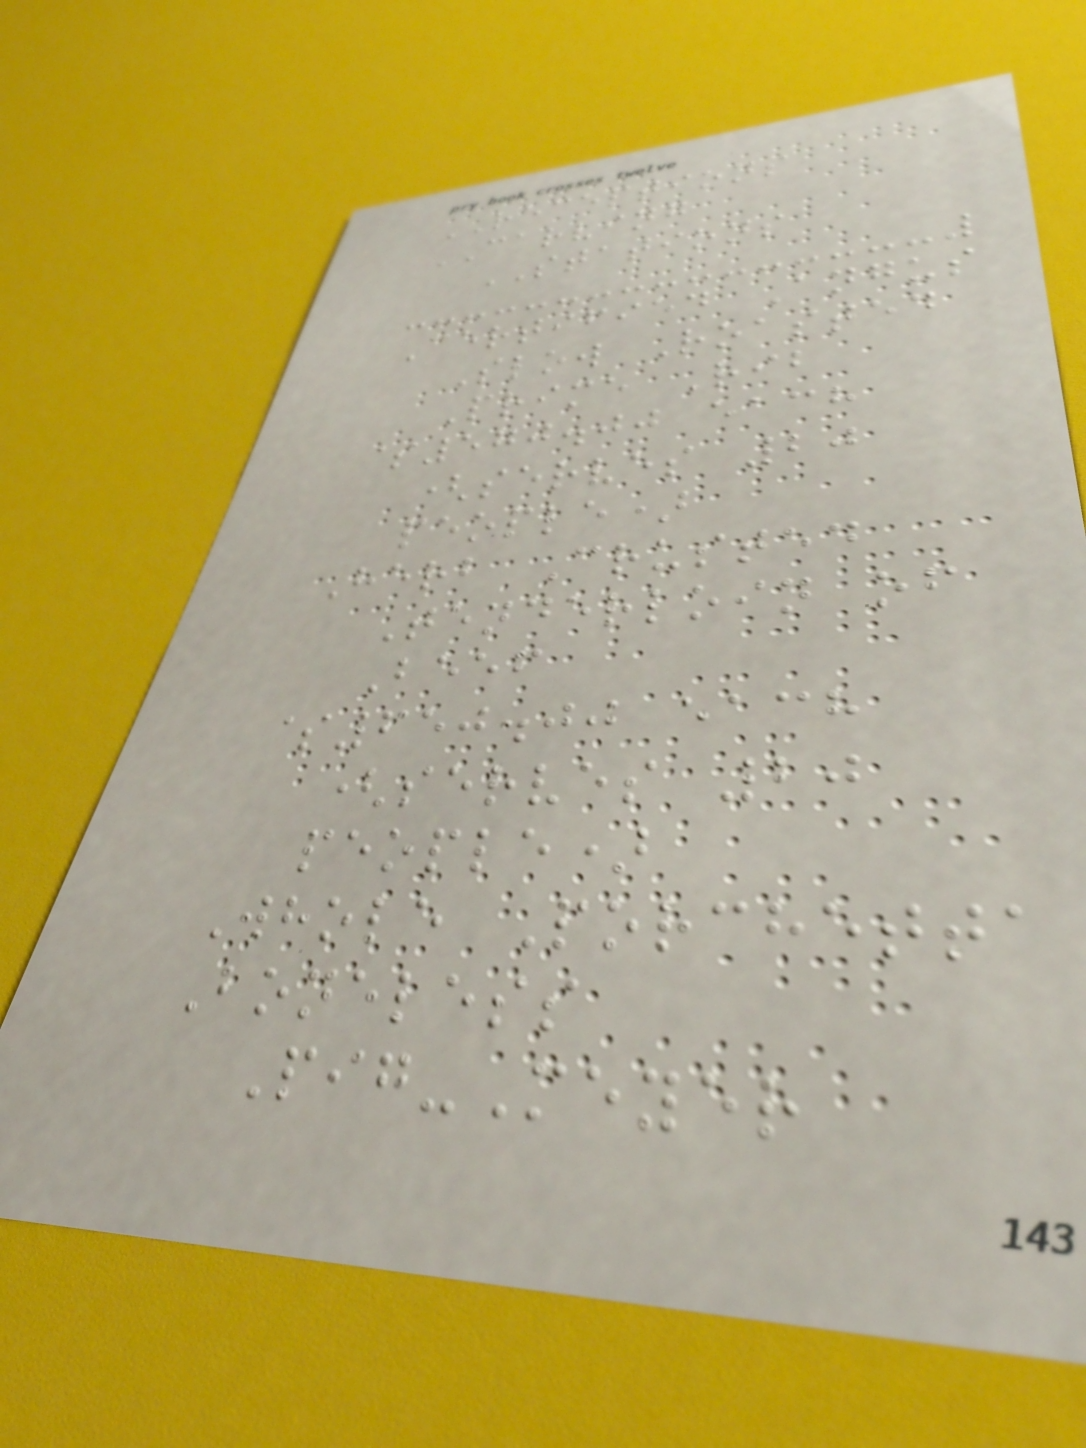RECEPTIONS
CARVING
STATIONS
Certified Angus
Slow Roasted
Prime Rib
$570.00 each
(serves 20
people)
Herb Crusted
Tenderloin of
Beef
$650.00 each
(serves 20
people)
Whole Porchetta
Boneless
Pig-Meyer
